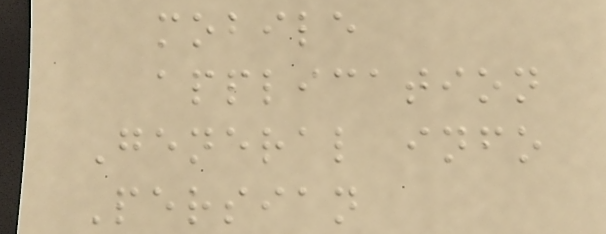mobile
application
General info
Persian
